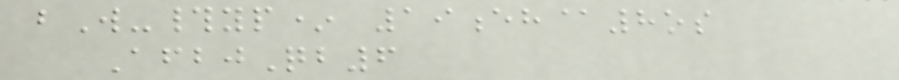bW-#yp* 19eh@8os
AfbjQb6
